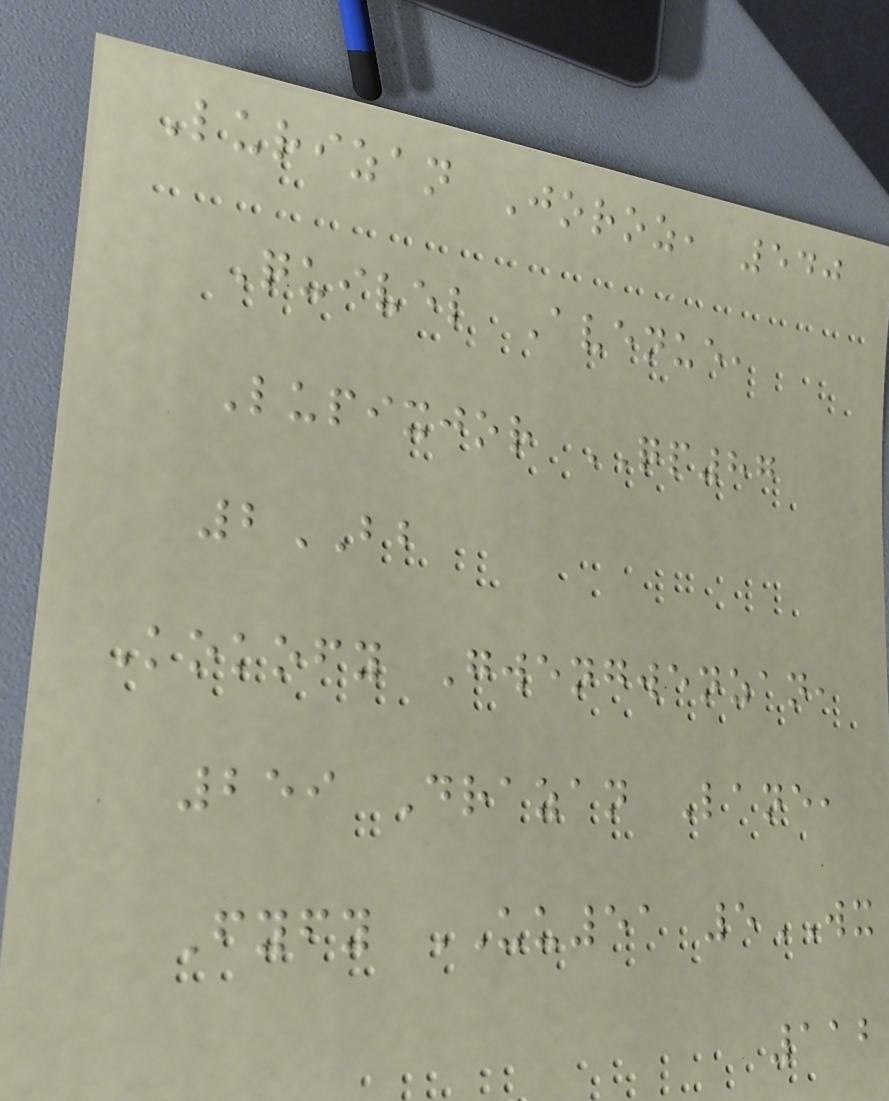Lurizan Joroz, 540
Quivel Avenue,
Lupixjor QP87
2BB
Kokofy Gwengwenzan,
259 Drazan Lane,
Fyfy UU51 5WX
112
